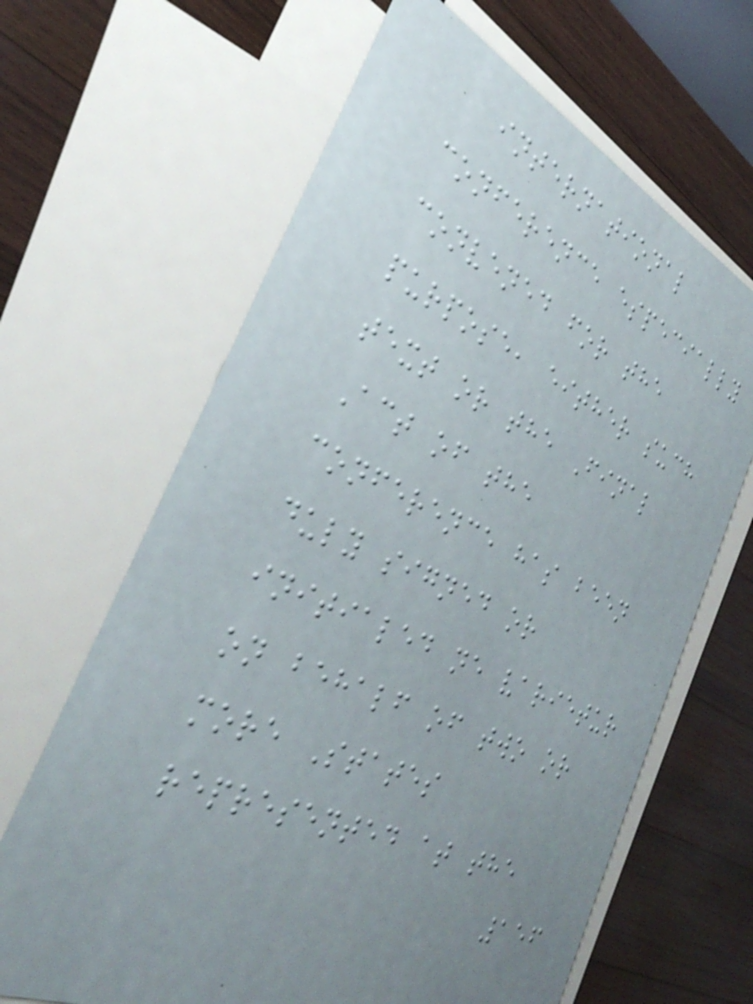international
conference especially
convened for the
purpose, either such
text or the Final
Act of the
conference has been
duly signed or
initialed ne varietur
on behalf of two or
more States
represented at the
156
